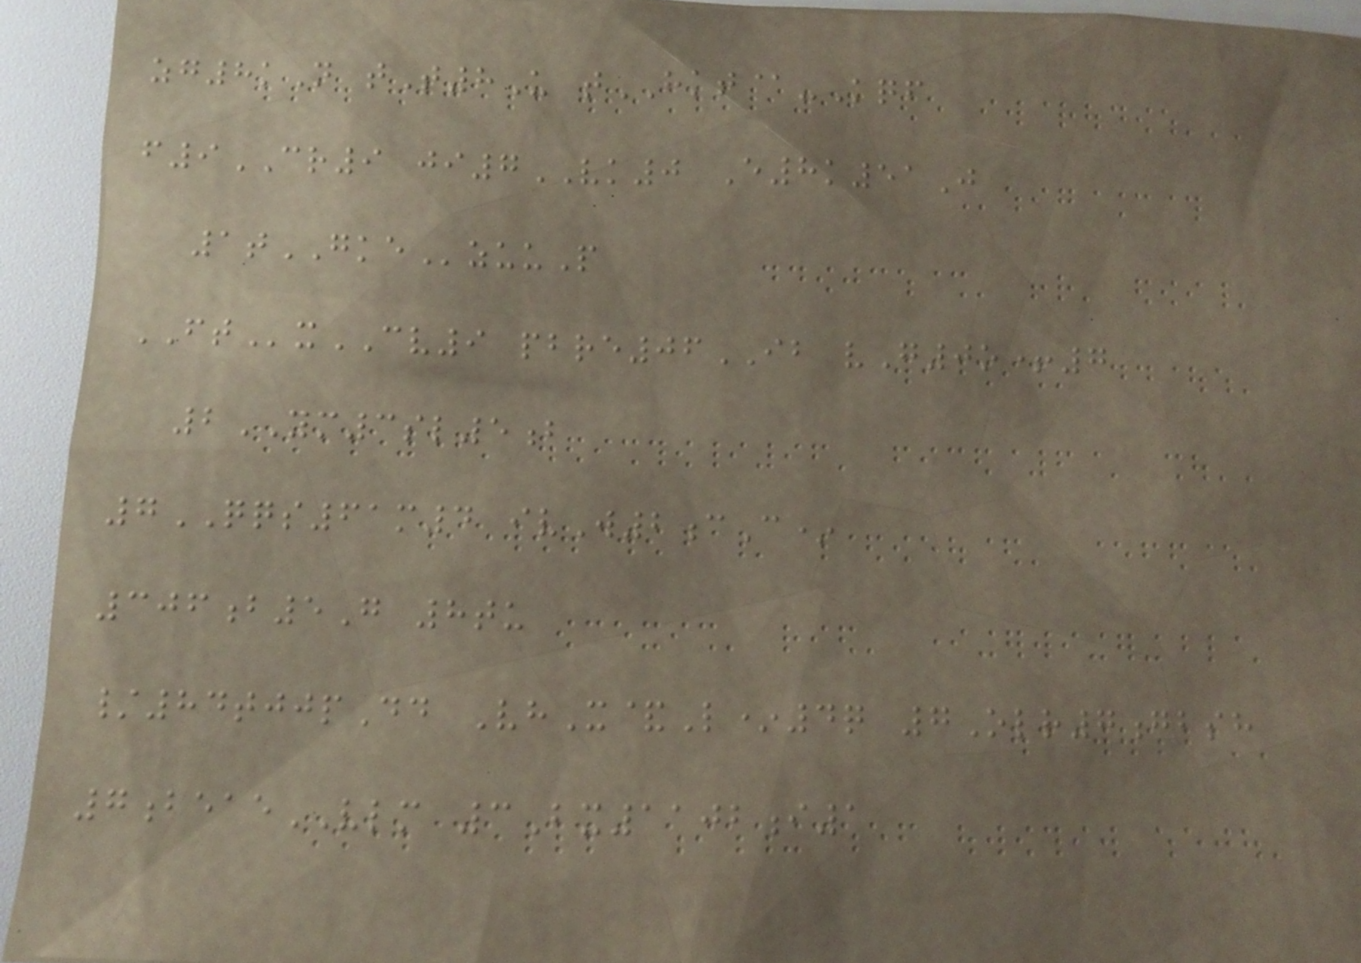zg8kN tT8U tHKT@-Kqf
f9CR9 ji7VK0 E8k51J
1tGKEzuuP
FTxCV9 pbre06IB vG0o+7
2YM3sl5b
7QQS61m4 ivW2cC*
306b5G 8tu
/84tjjpDd VhX&L*4q 7Olr7gbsh
7beaeVLM 3Bx1102i1
